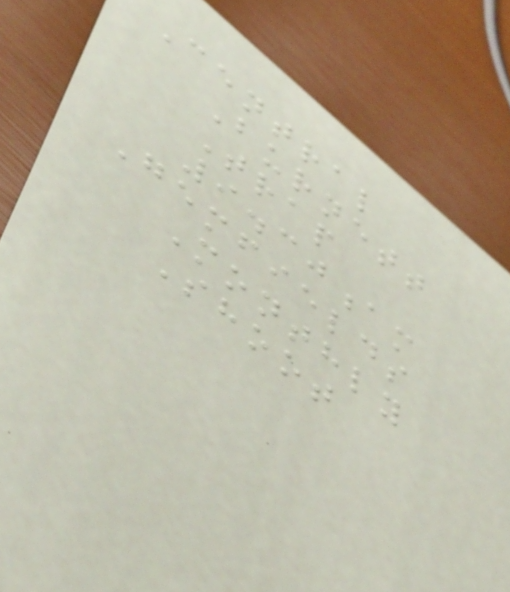Central
Burnett
Trap
9.30am
Gemfields
Monthly
Shoot
